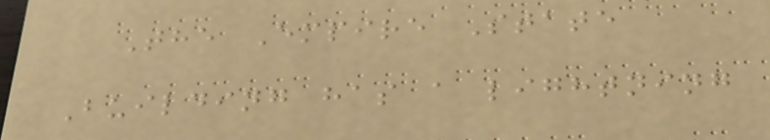The Empire State
Building has a lightning
